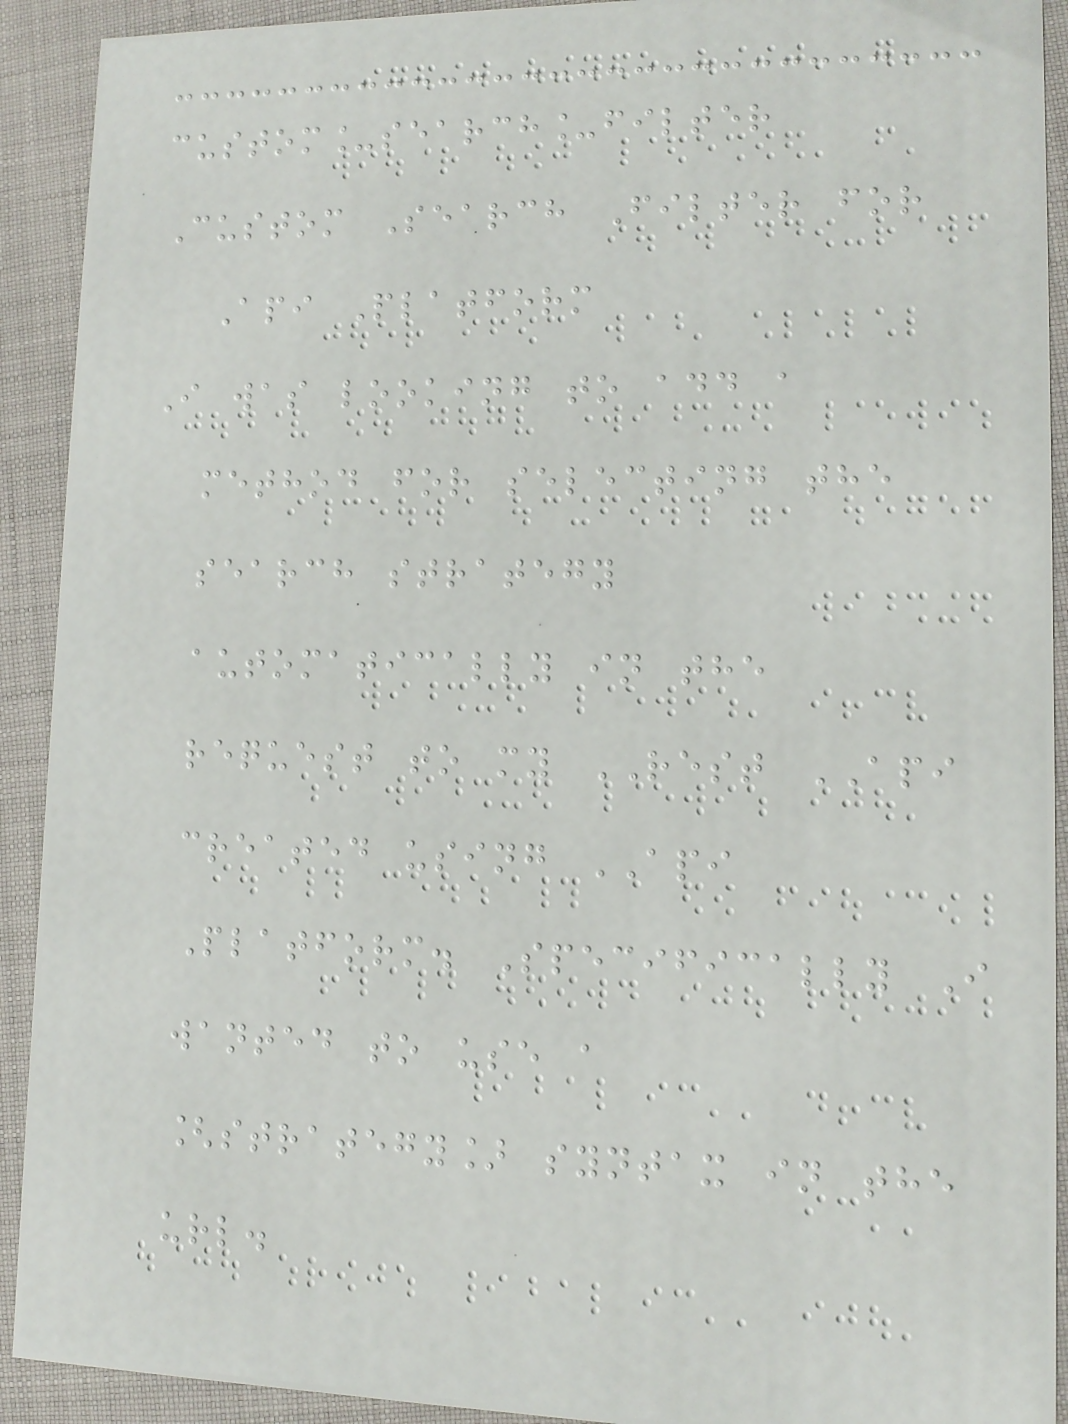custom_search_filter
Custom Search Filter for
Api Platform
I was looking to add a
method for selecting the
search strategy
automatically in the
request to my REST API
created using API
Platform. Specifically I
wanted to use a
[strategy] syntax in the
url.
